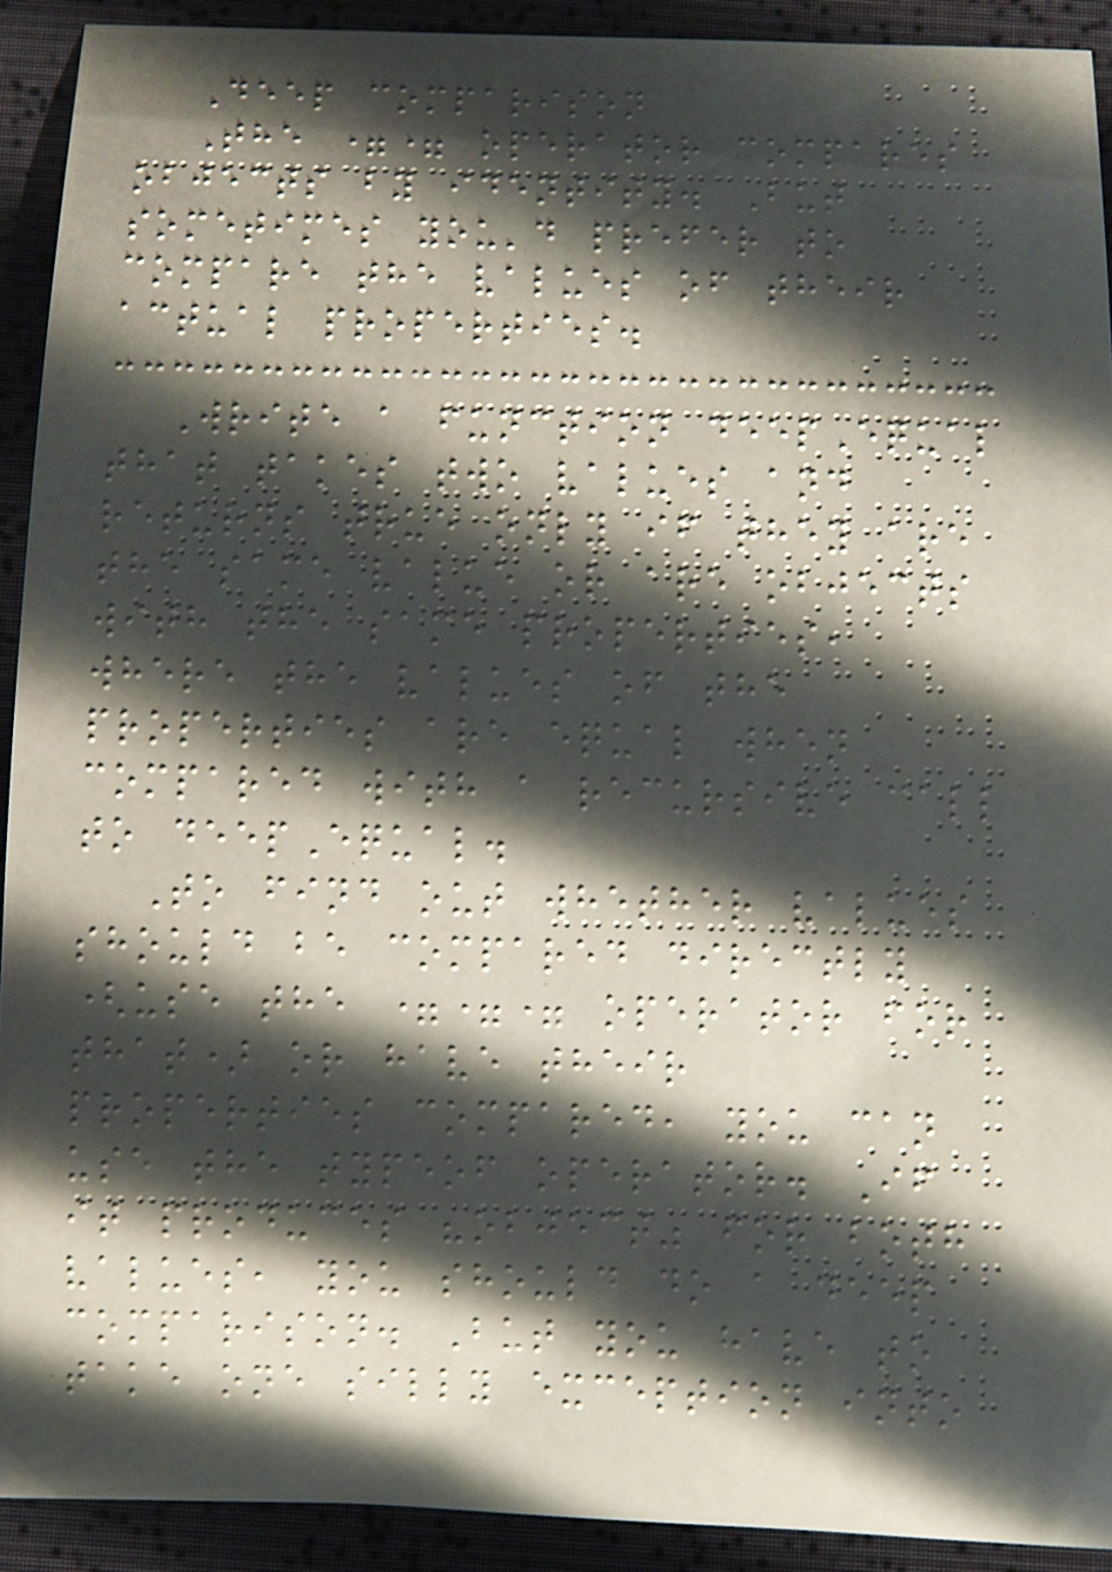Deep comparison
The == operator compares
objects by identity. But
sometimes you'd prefer to
compare the values of their
actual properties.
Write a function deepEqual
that takes two values and
returns true only if they are
the same value or are objects
with the same properties,
where the values of the
properties are equal when
compared with a recursive call
to deepEqual.
To find out whether values
should be compared directly
(use the === operator for
that) or have their
properties compared, you can
use the typeof operator. If
it produces "object" for both
values, you should do a deep
comparison. But you have to
take one silly exception into
